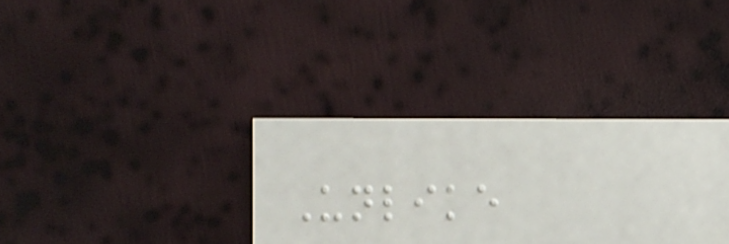Unlike
